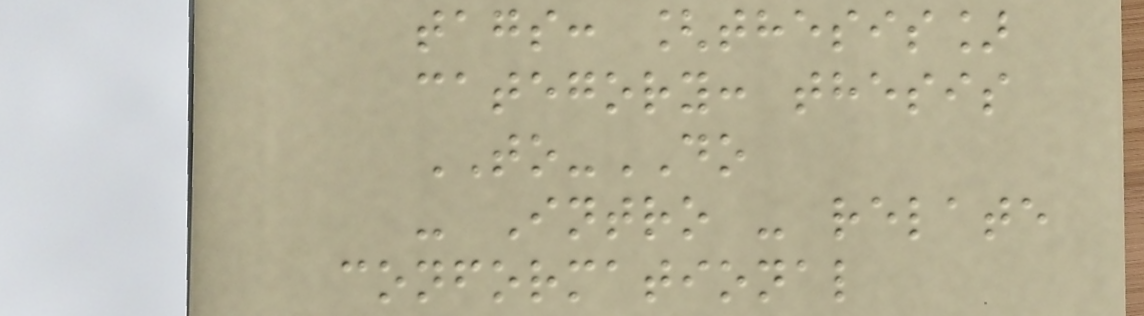tags: [thesis]
category: thesis
TO-DO
- Intro - relate
conformational
